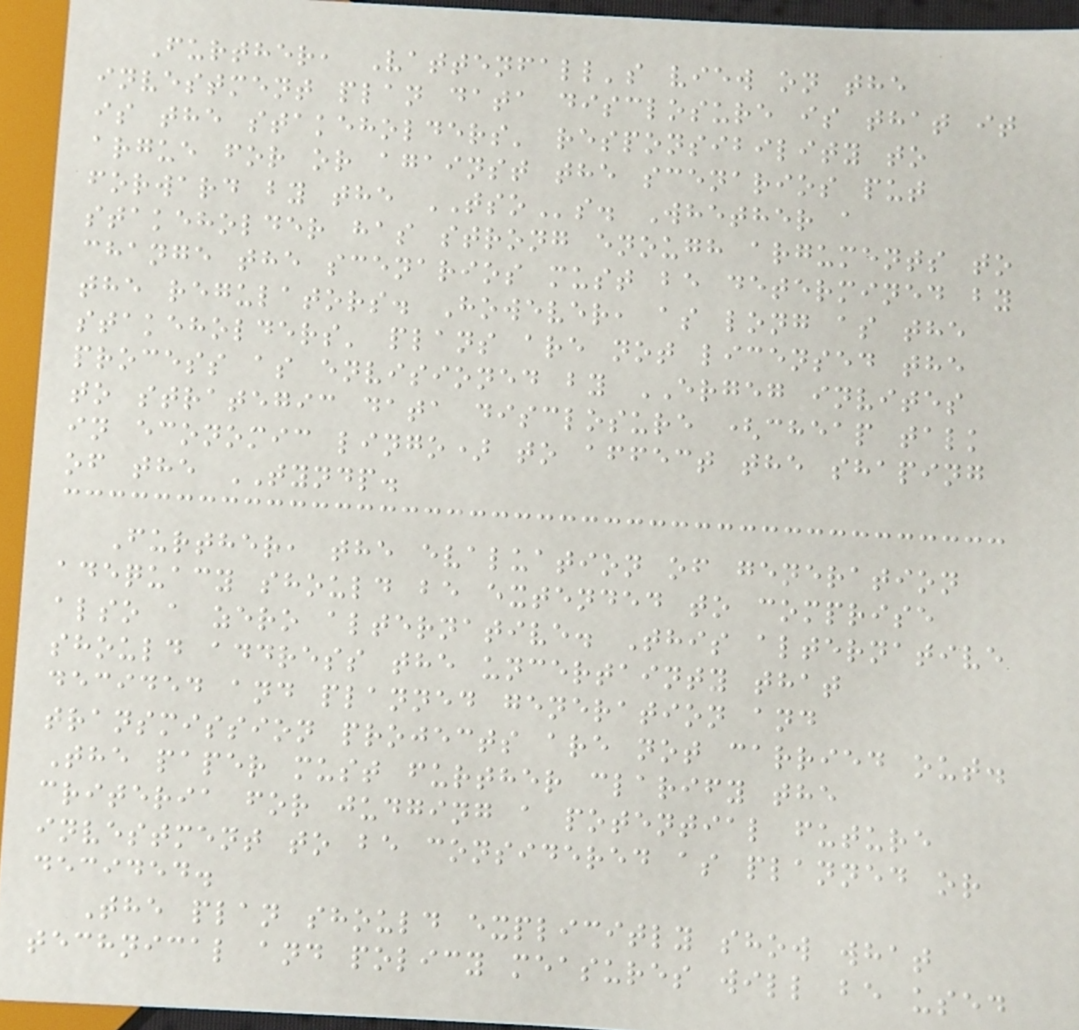Further, Vattenfall's view on the
investment plan data disclosure is that it
is the stakeholders' responsibility to
argue for or against the scenarios put
forward by the TSOs. Whether a
stakeholder has strong enough arguments to
change the scenarios must be determined by
the regulators. However, as long as the
stakeholders' plans are not licensed the
process as envisioned by ERGEG invites
to strategic data disclosure (cheap talk
in economic lingo) to affect the shaping
of the TYNDP.
Further, the evaluation of generation
adequacy should be extended to comprise
also a zero alternative. This alternative
should address the uncertainty that
decided and planned generation and
transmission projects are not carried out.
The paper must further clarify the
criteria for judging a potential future
investment to be considered as planned or
decided.
The plan should explicitly show what
technical and policy measures will be used
